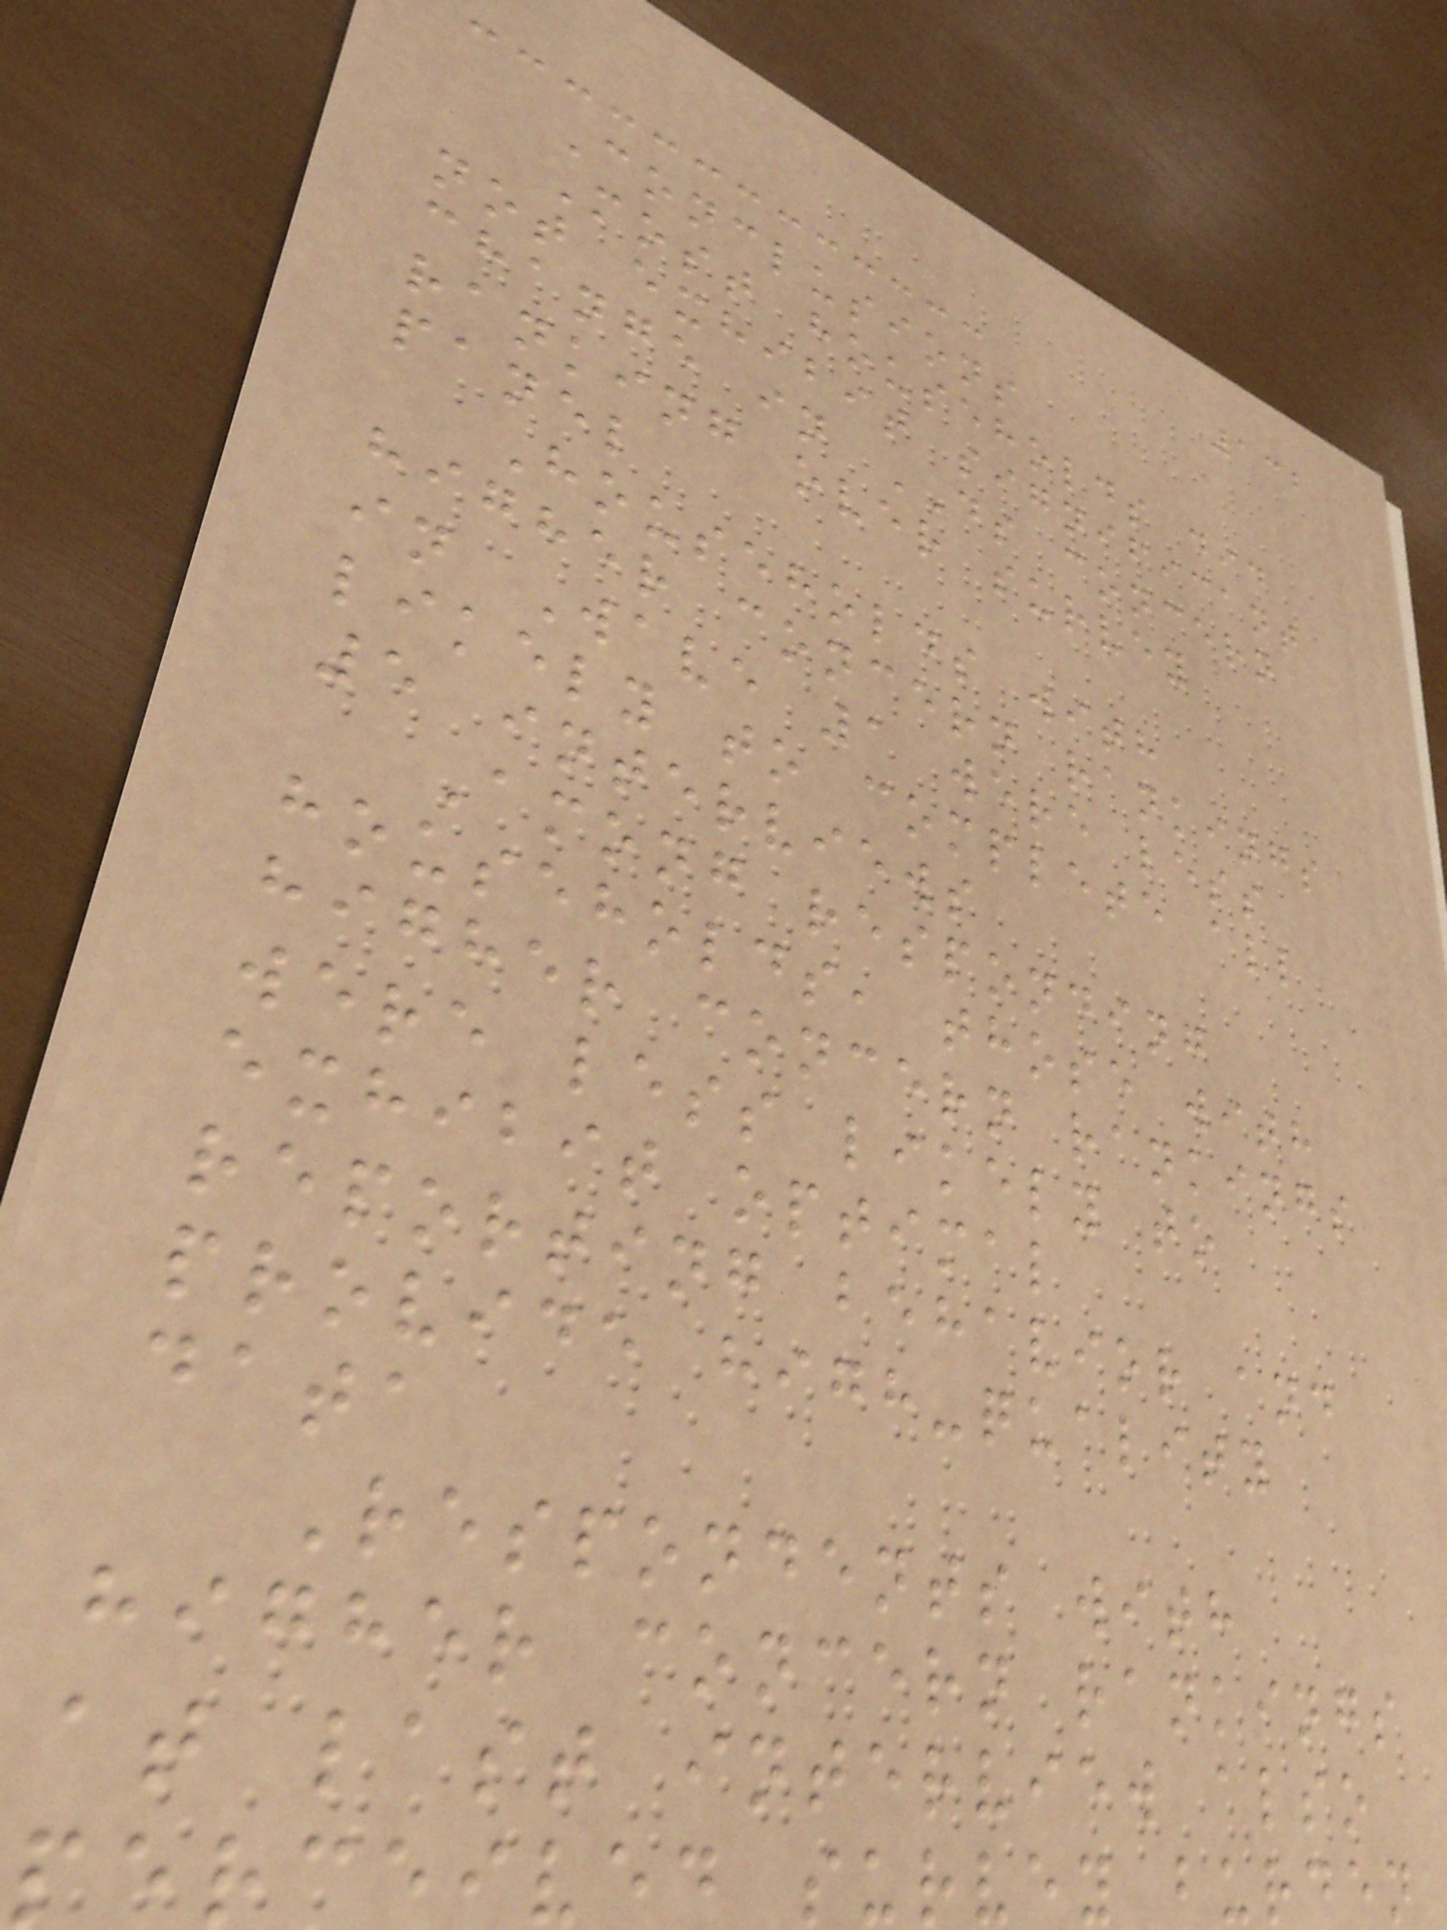132
Conclusions
Most households did
not exhibit significant
change in DS concern
ranking over survey
panel
Households with
higher concern rankings
in Wave 1 were less
likely to complete all
5 interviews
Among responding
households, those with
higher concern rankings
were less likely to
exhibit optimal
reporting behavior and
provide high-quality
data
Respondents with
higher concern rankings
at last interview also
perceived survey burden
